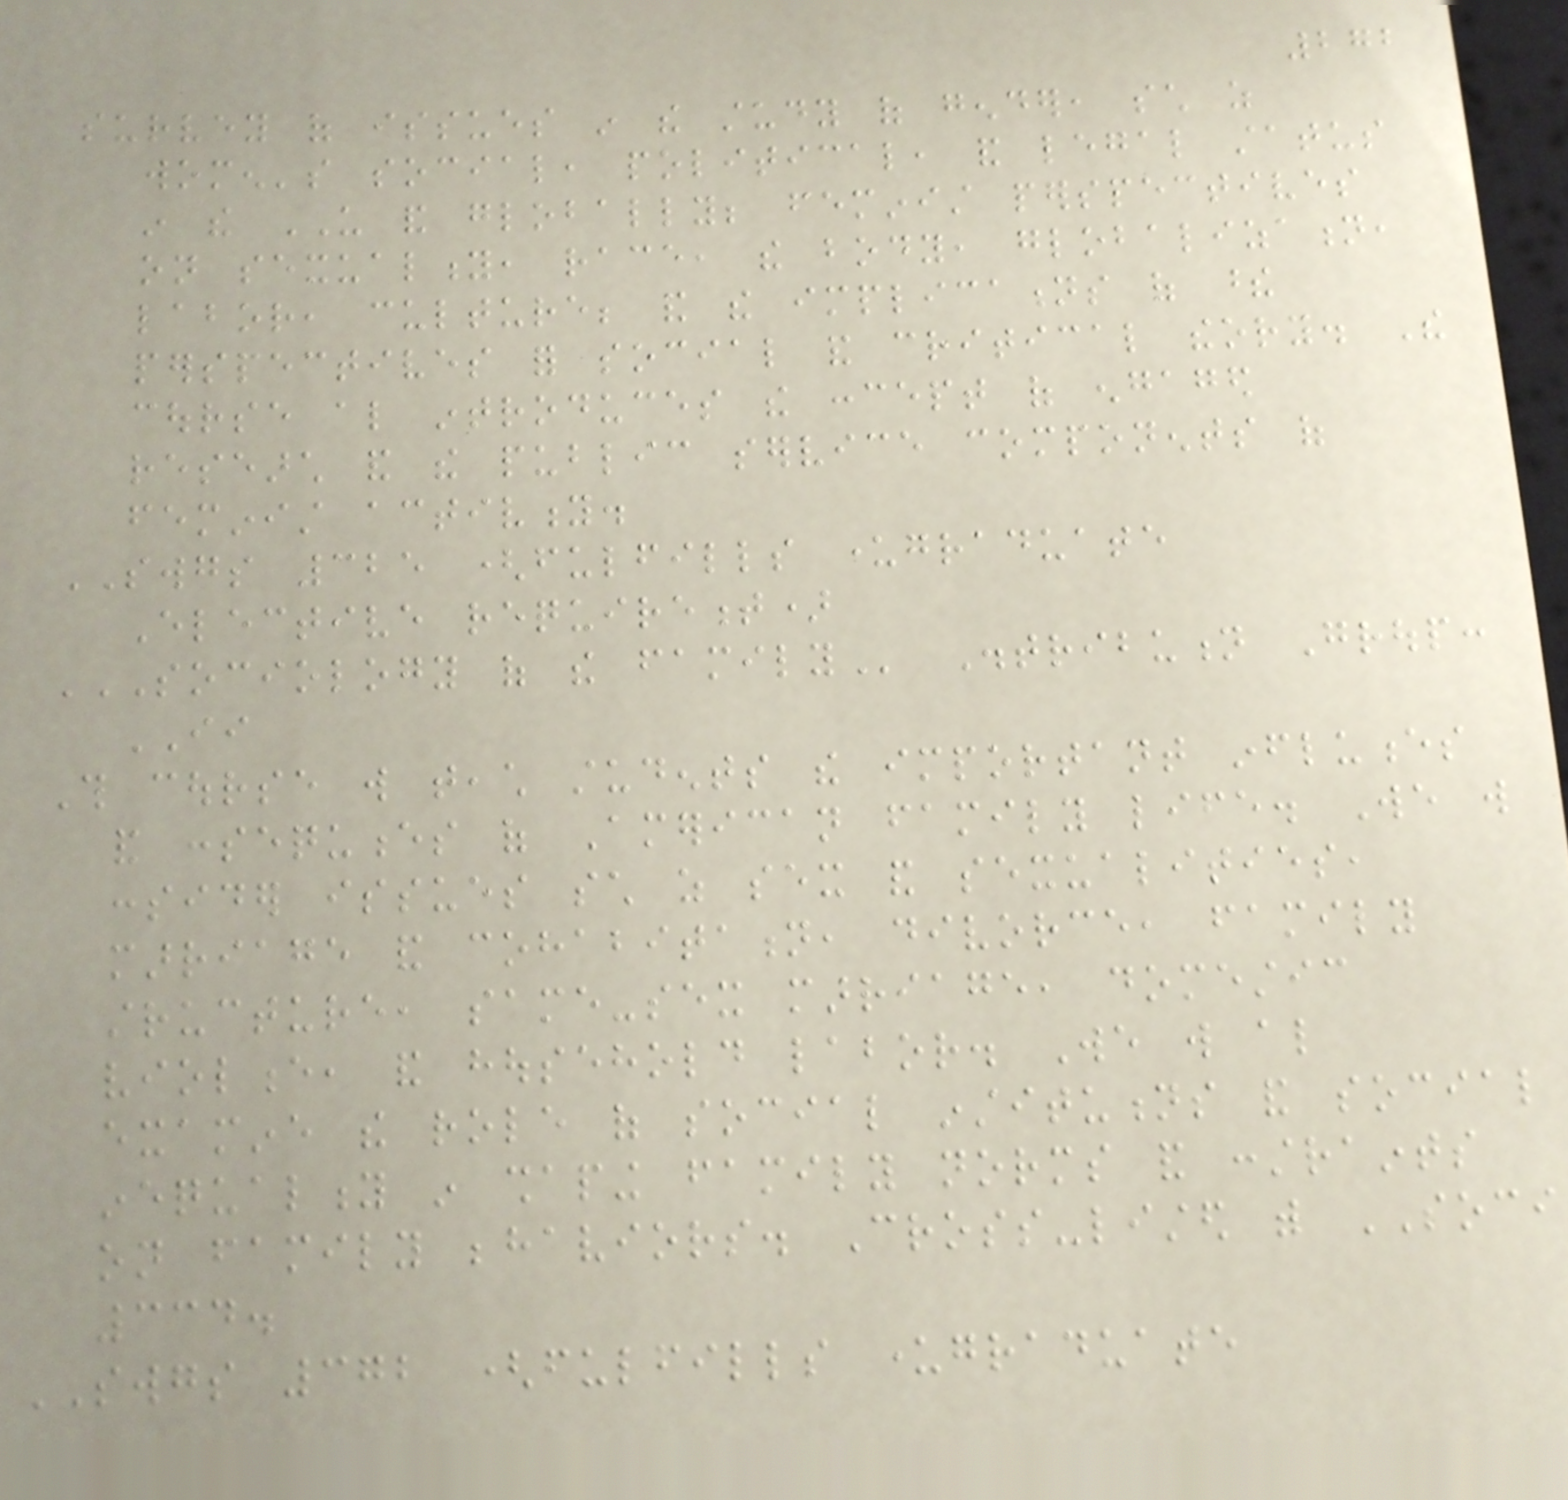272
survey of issues in the study of gender, such as
women's social, political, and legal status
in the US and globally; feminist perspectives
on sexuality, race, the body, globalization,
labor, culture; and the implications of these
perspectives for social and critical theory. The
course also introduces the concept of engaged
research and the public service components of
feminist activity.
SWGS 325 (fulfills undergraduate
Elective requirement)
SOCIOLOGY OF THE FAMILY Distribution Group:
II
This course will teach students the important influences
and consequences of American family life. We will
consider issues such as sex and sexualities,
marriage and cohabitation, divorce, family
structure, same-sex marriage, domestic
violence, and household labor. We will also
examine the role of social institutions and social
inequality in shaping family norms and constraints
on family behaviors. Cross-listed with SOCI
334.
SWGS 372 (fulfills undergraduate
